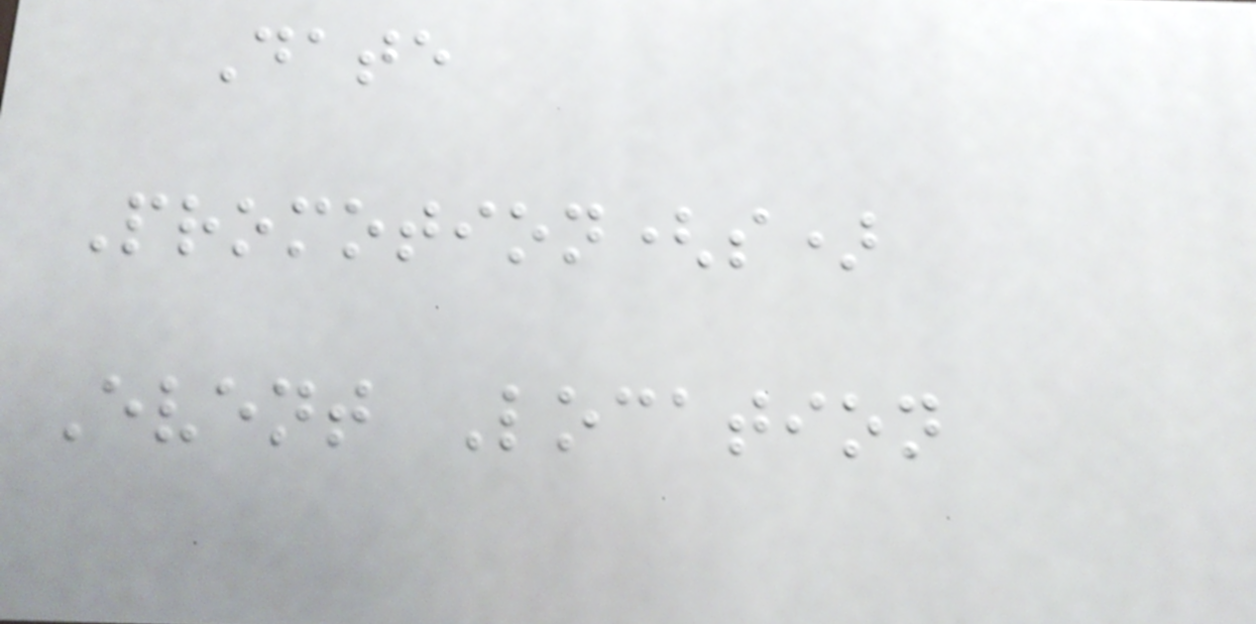Date
Promotion(s)
Event Location
